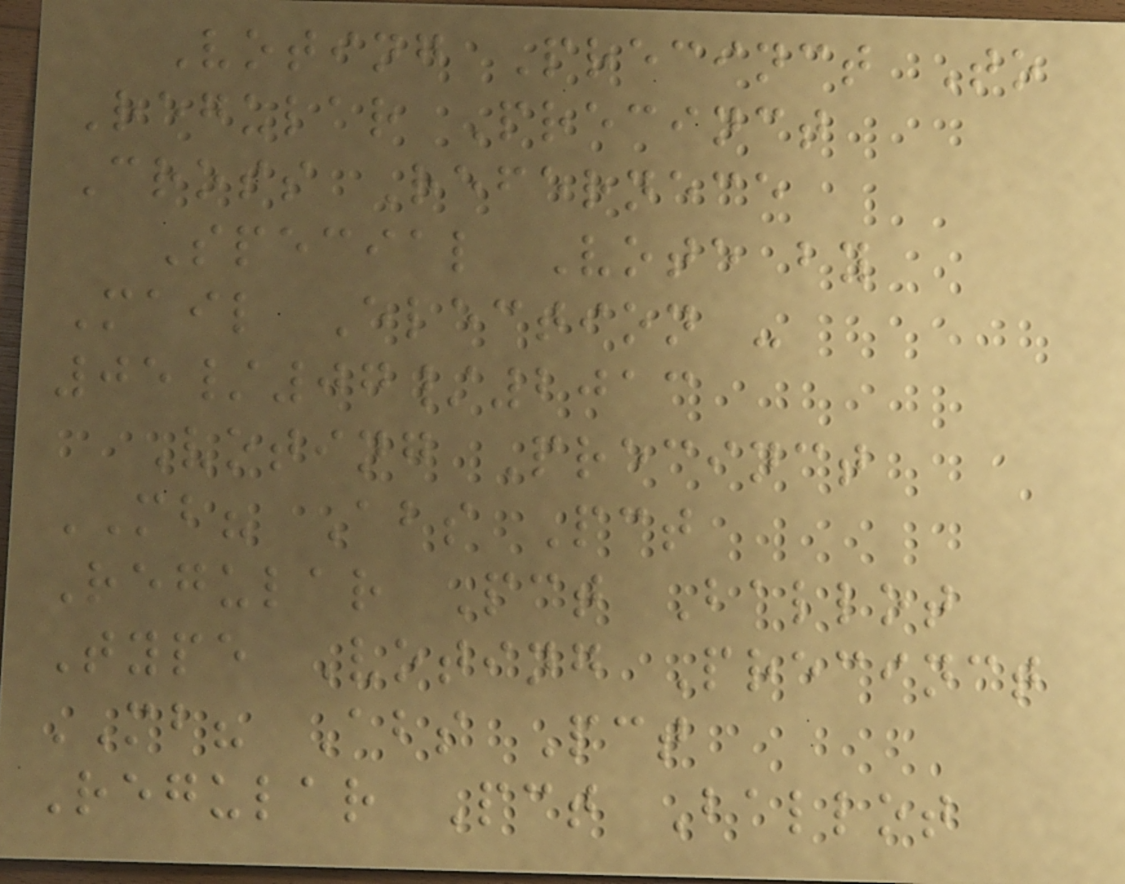Voting Precinct To
Regular Precinct
Cross Refernece
Special Vote by
Mail Election -
05/07/2013
Voting Precinct
MB? Abs Pct
Regular Pct Ballot
Type Voting Precinct
MB? Abs Pct
Regular Pct Ballot
